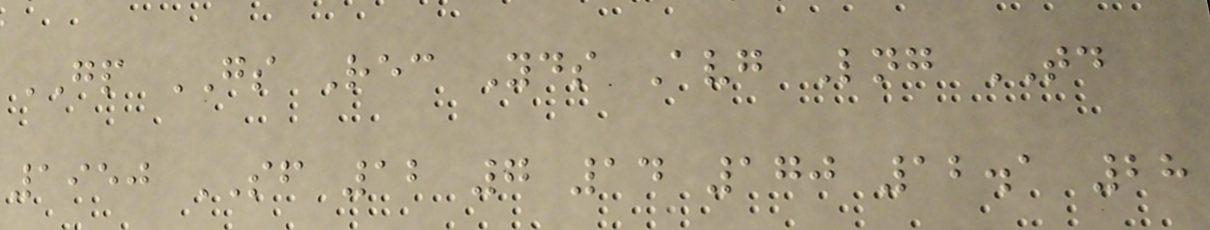GP GS Rec Yds Avg Lng TD
1950 SF 12 7 14 170 12.1 28
